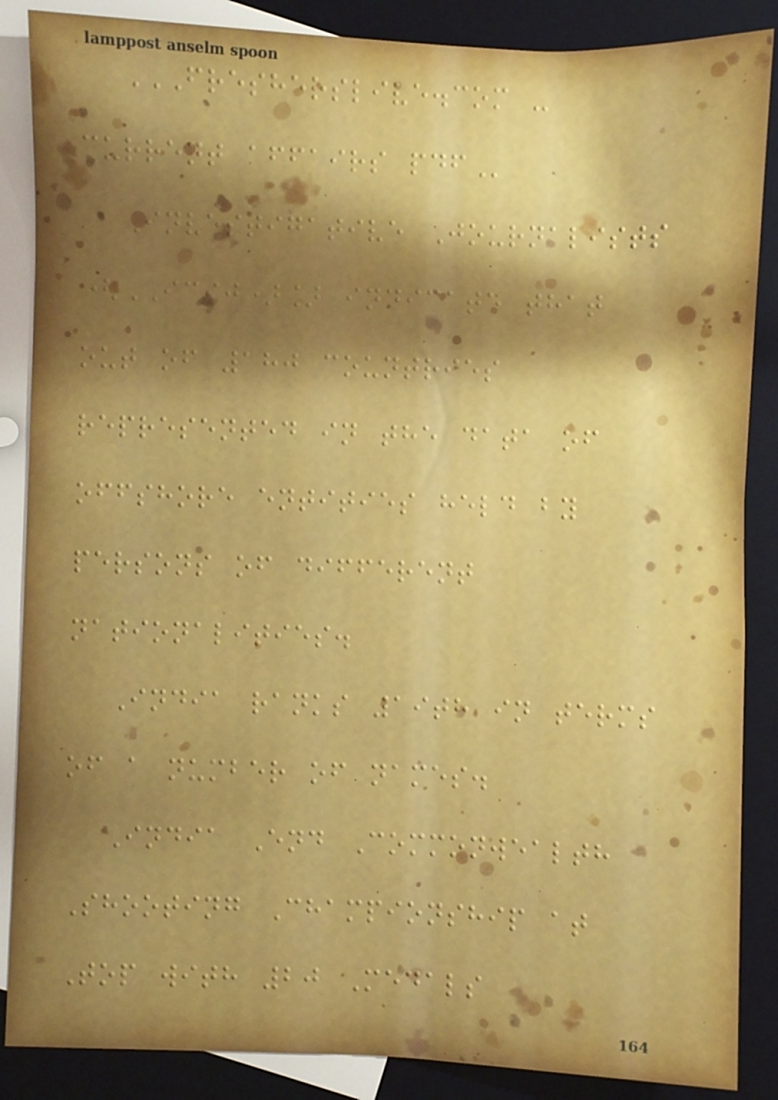FRESHERSLIVE.COM -
CURRENT AFFAIRS PDF
Investigative Journalists
(ICIJ)] indicate that
out of 180 countries
represented in the data of
offshore entities held by
persons of different
nationalities.
India ranks 19th in terms
of a number of names.
India End Commonwealth
Shooting Championship at
Top with 20 Medals
